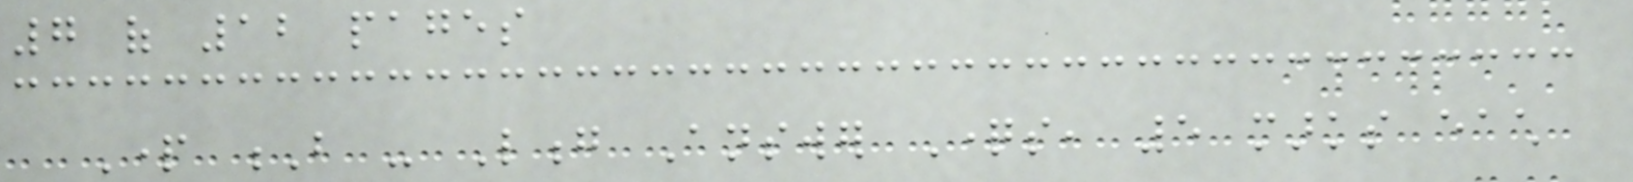7 of 12 pages
Part B - Long Answer Questions, 5 marks each
